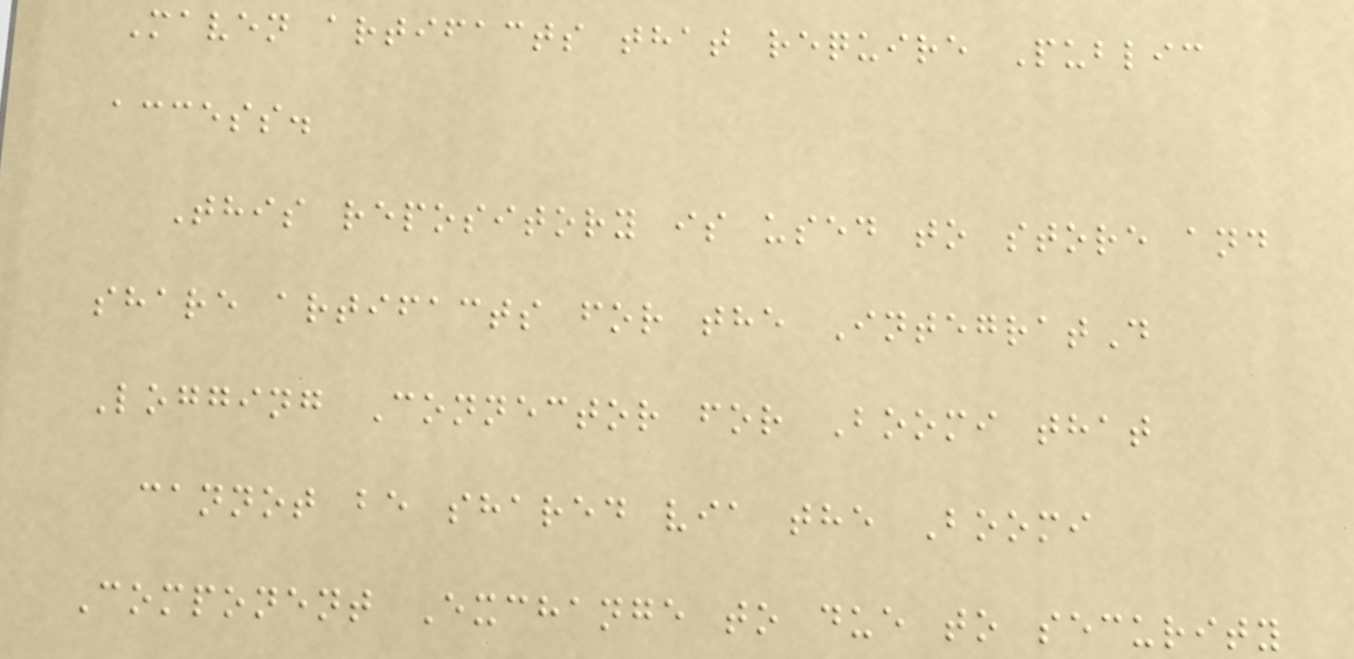Maven artifacts that require Public
access.
This repository is used to store and
share artifacts for the IntegratD
Logging Connector for Boomi that
cannot be shared via the Boomi
Component Exchange to due to security
